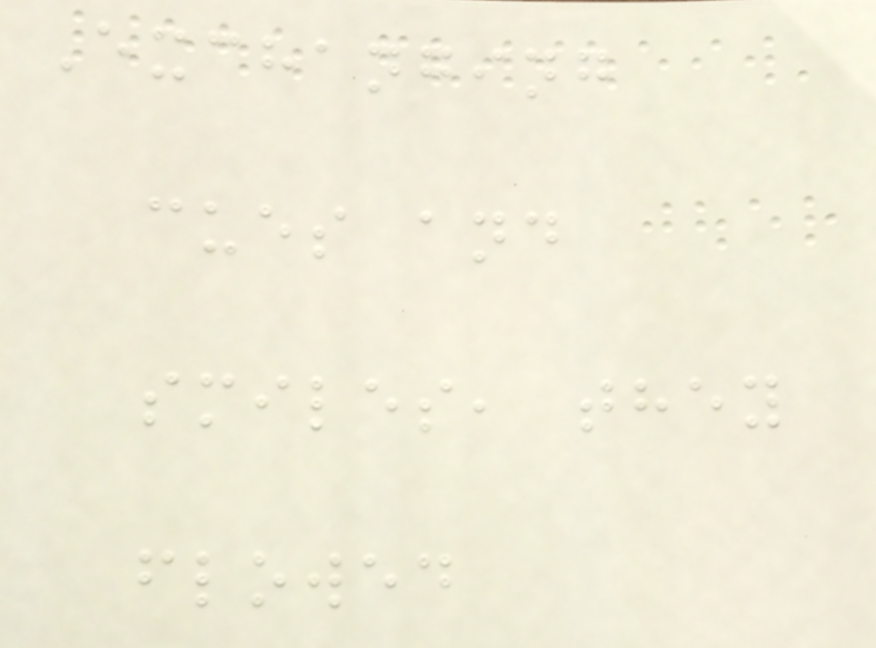Exchanging
cues and
smiles, they
flowed
